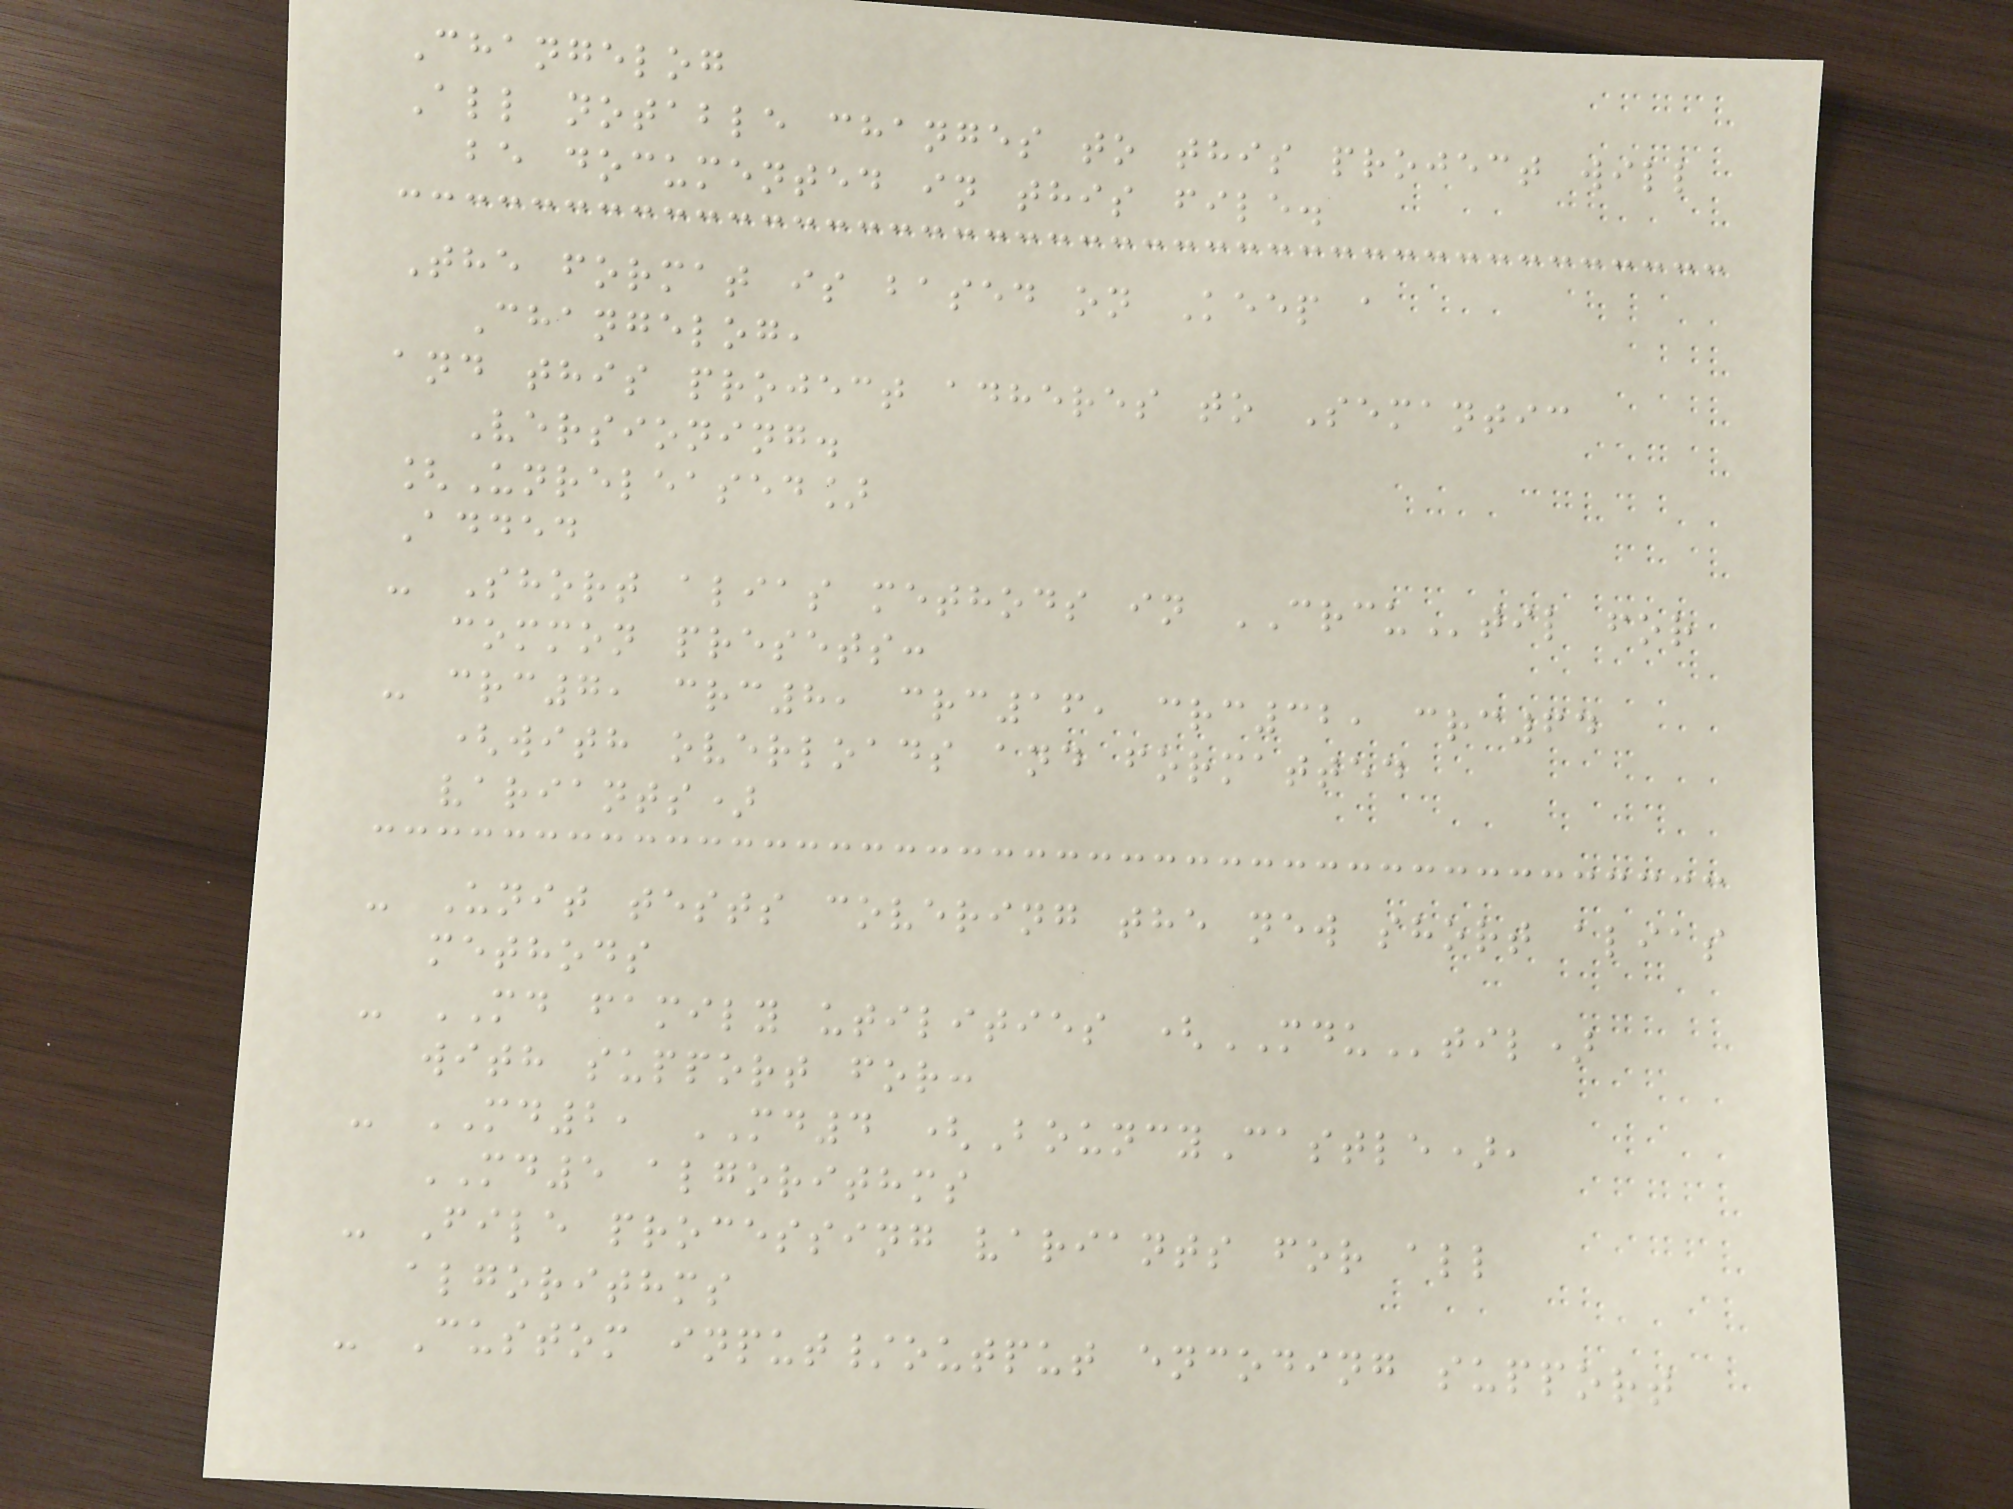Changelog
All notable changes to this project will
be documented in this file.
The format is based on Keep a
Changelog,
and this project adheres to Semantic
Versioning.
[Unreleased]
Added
- Short alias methods in CRCUtil for
common presets:
- crc7, crc8, crc16, crc32, crc64
(with overloads and formatted
variants)
- Unit tests covering the new short alias
methods
- MD family utilities (MDUtil)
with support for:
- MD2, MD4 (BouncyCastle),
MD5 algorithms
- File processing variants for all
algorithms
- Custom input/output encoding support
